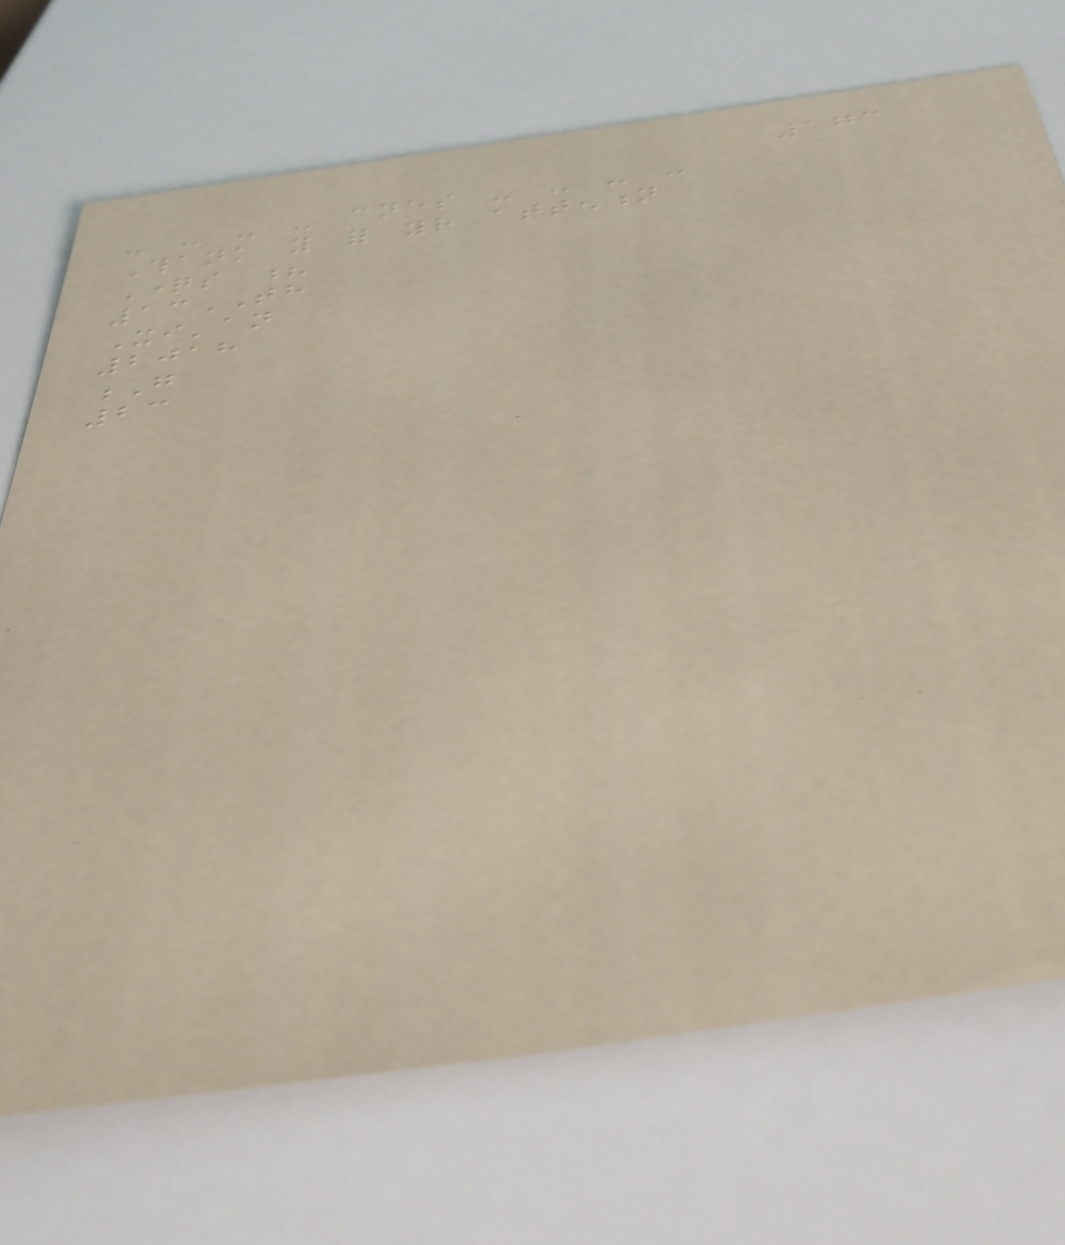173
- - - - cnes - - - -
Thank you for your attention
Questions ?
13TH
Xi'an
2018
G
23
